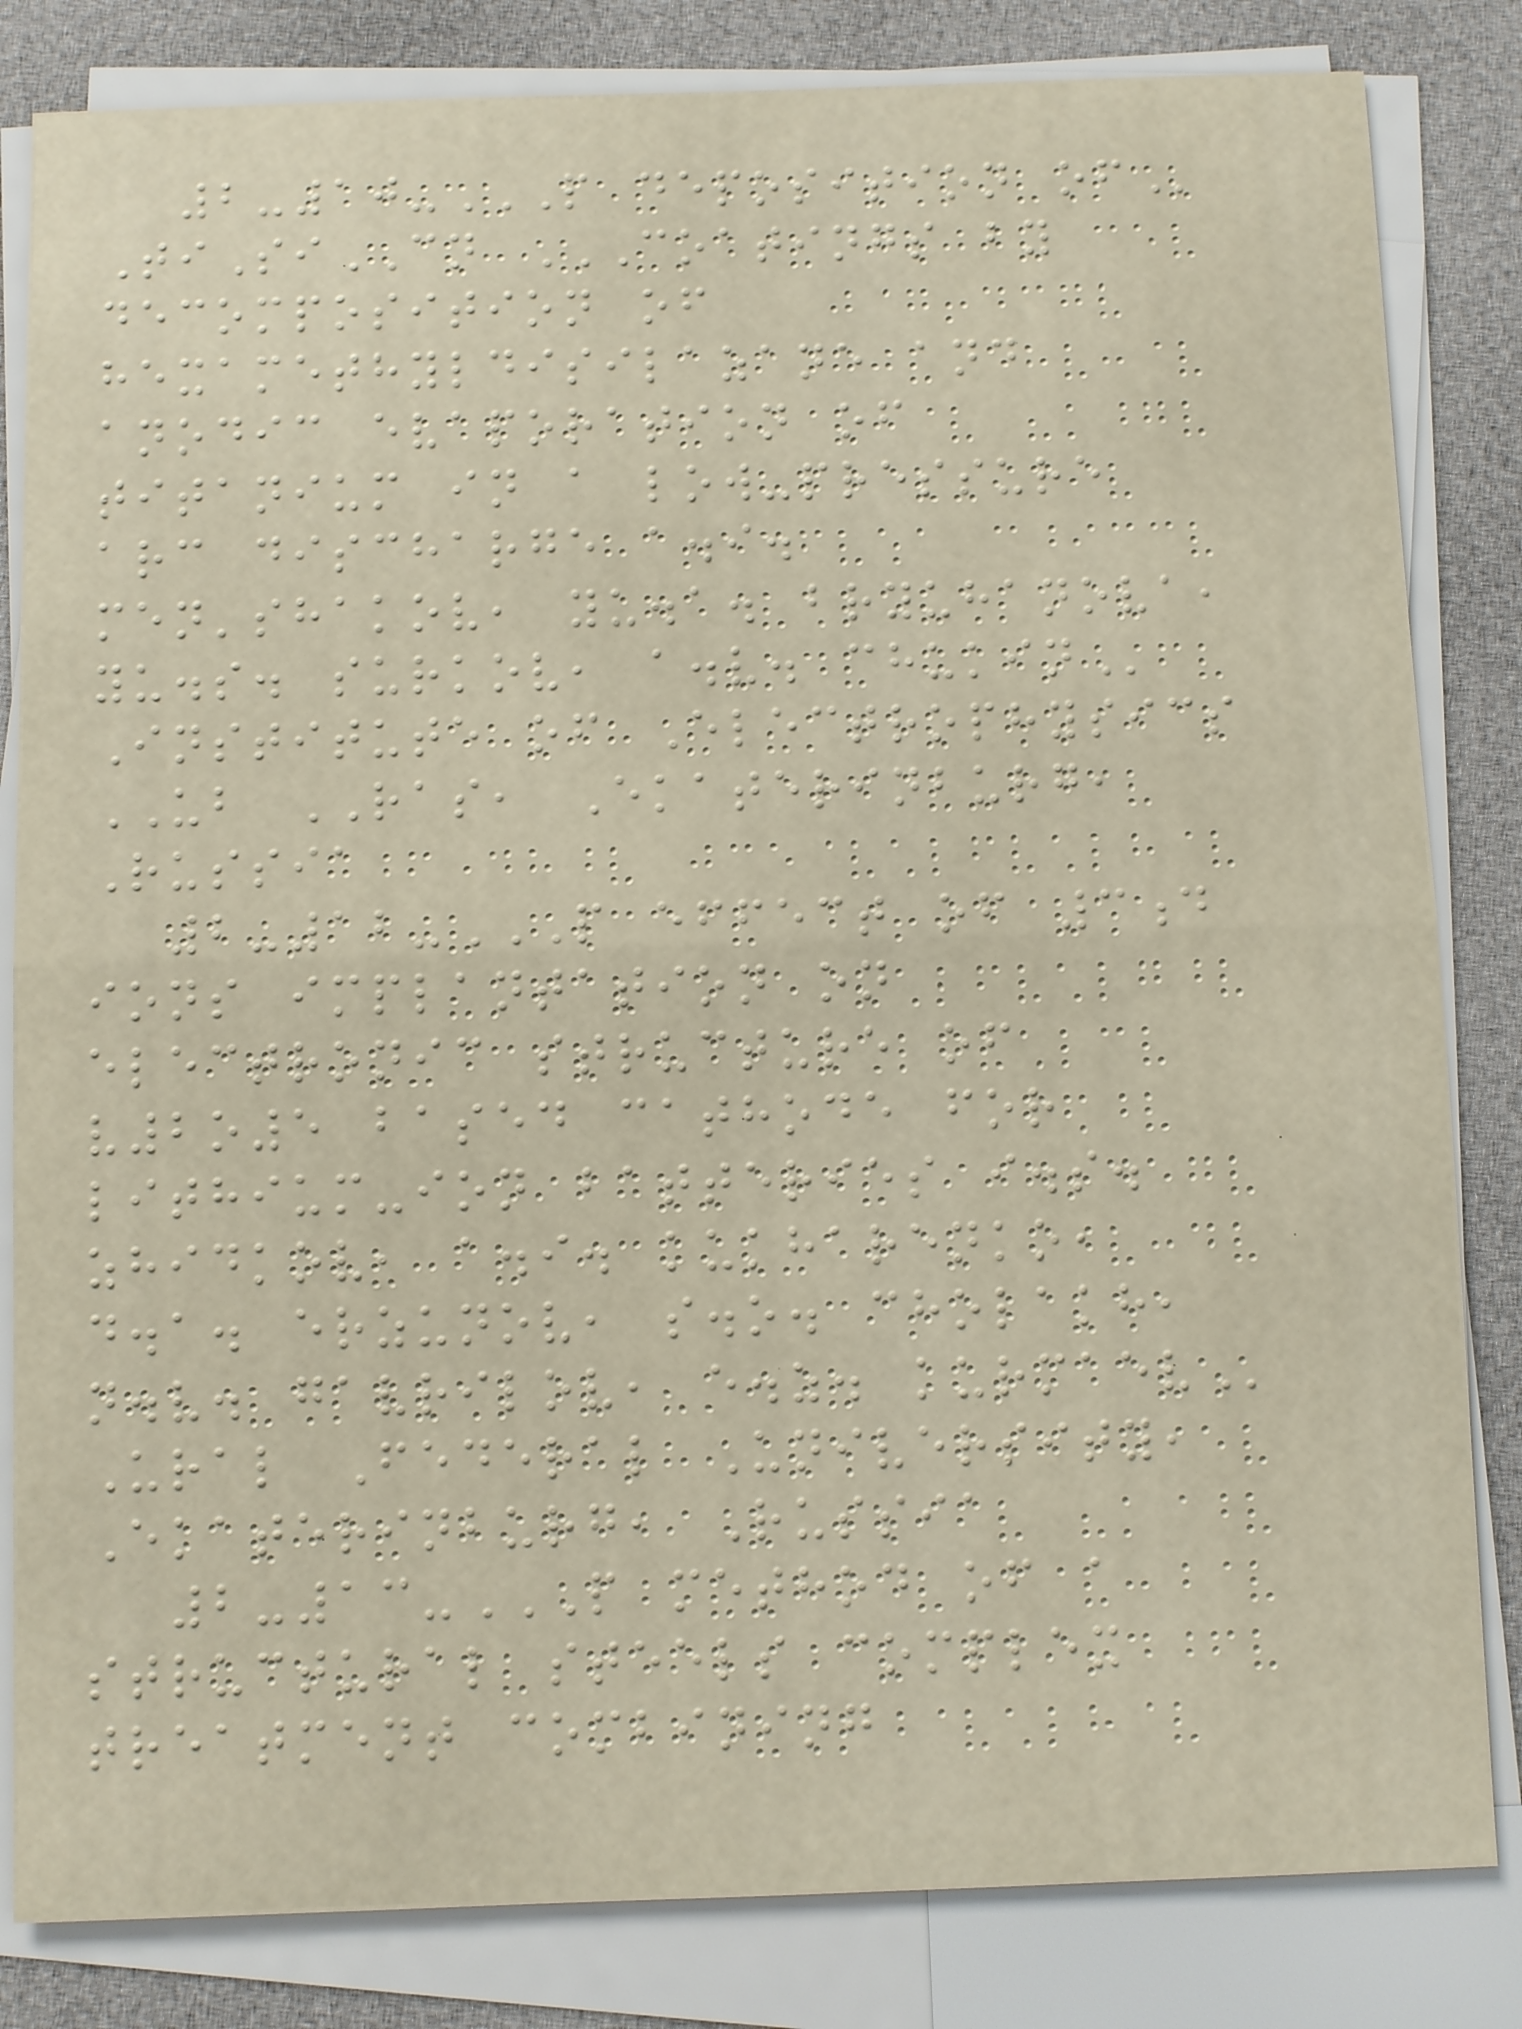2-10-P DEPOSITION OF
TiSiCN COATINGS BY
DECOMPOSITION OF
HEXAMETHYLDISILAZANE AND
ANODIC EVAPORATION OF
TITANIUM IN A LOW-PRESSURE
ARC DISCHARGE A.I.
MEN'SHAKOV, YU.A. BRYUHANOVA,
YU.S. SURKOV, A.V. CHUKIN
Institute of Electrophysics
UB RAS, Ekaterinburg,
Russia
2-12-P EFFECT OF 3D
IONS IMPLANTATION ON
ELECTRONIC STRUCTURE OF
V2O5 BASED CATHODE FOR
LITHIUM-ION BATTERIES I.S.
ZHIDKOV, A.I. KUKHARENKO,
D.A. ERZUNOV, S.O. CHOLAKH,
N.V. GAVRILOV, E.Z. KURMAEV
Ural Federal University,
Ekaterinburg, Russia
2-13-P METHOD OF A
STRUCTURAL STEELS COMPLEX
TREATMENT COMBINING
